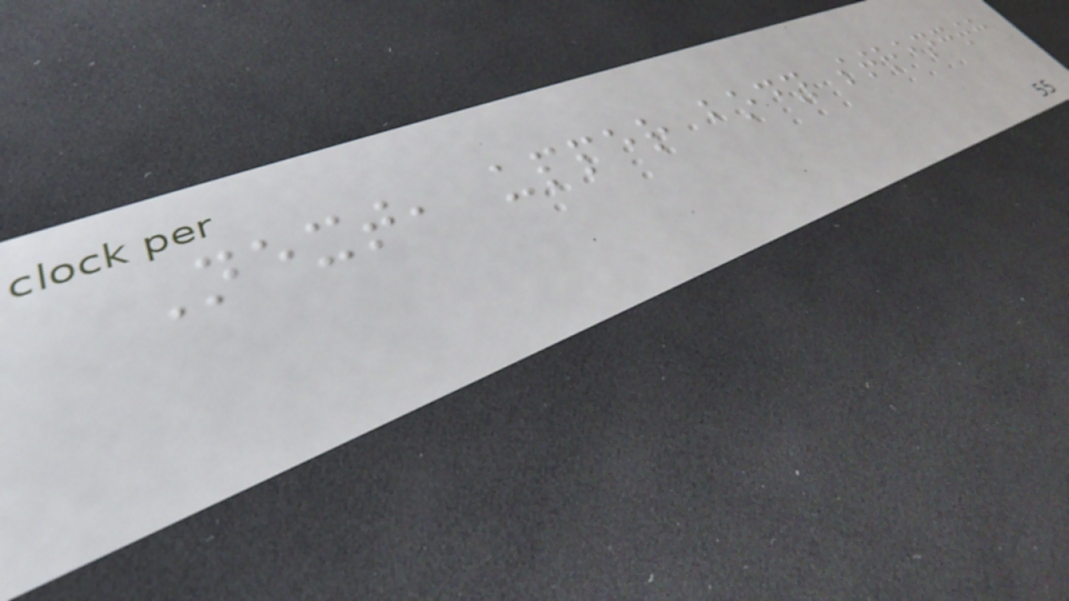Next, upper body strength
